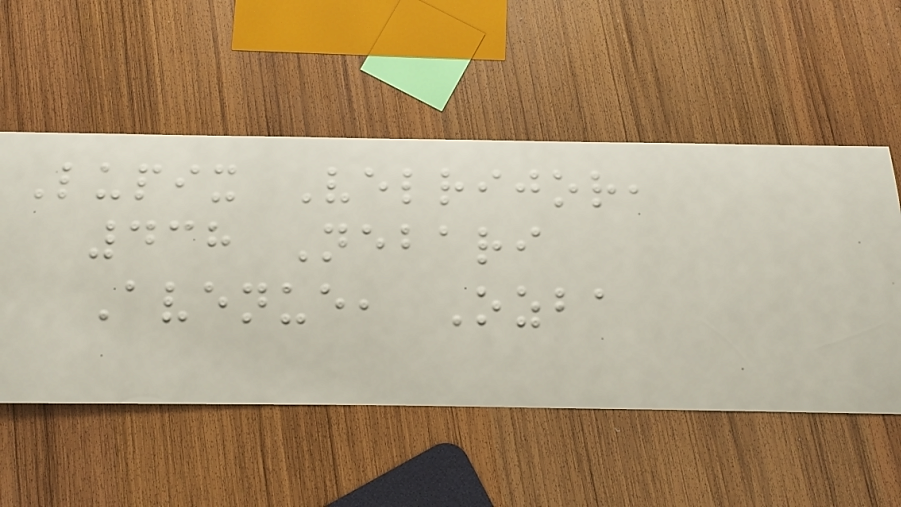Lupix Velrijor,
438 Nebari
Avenue, Ozba
